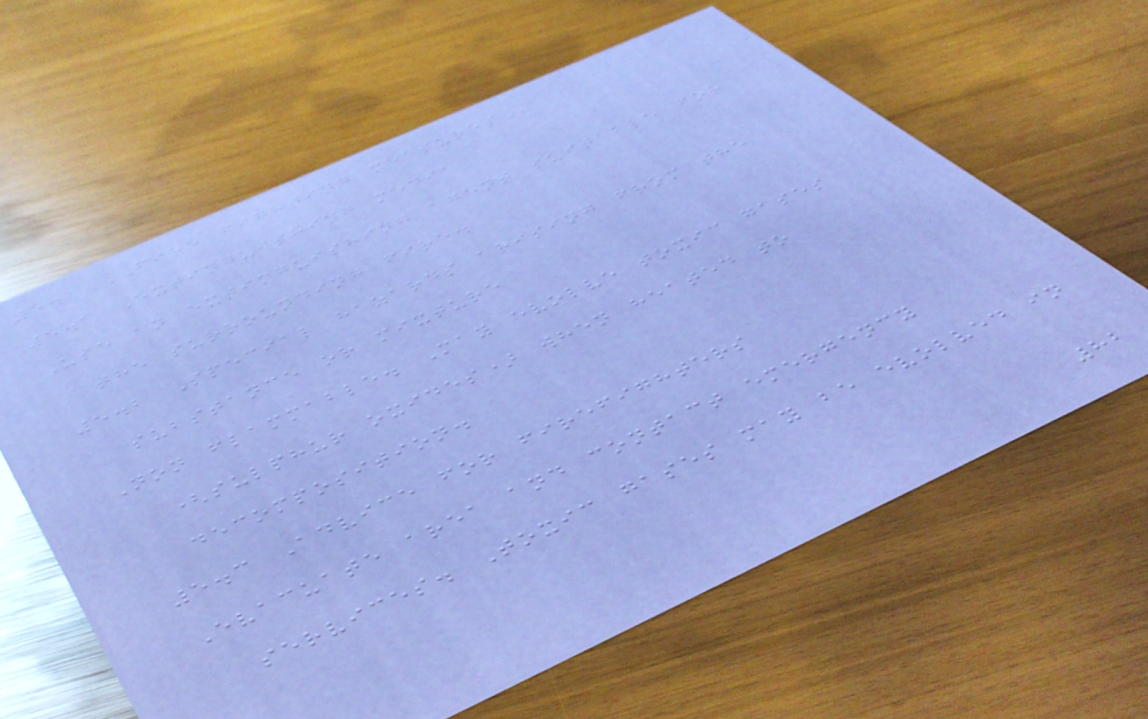5. FIRE FIGHTING MEASURES
5.1 Extinguishing media
Use an extinguishing agent suitable for
the surrounding fire.
5.2 Special hazards arising from the
substance or mixture
Non flammable. May evolve toxic gases
(sulphur oxides) when heated to
decomposition.
5.3 Advice for firefighters
Evacuate area and contact emergency
services. Toxic gases may be evolved in
82
